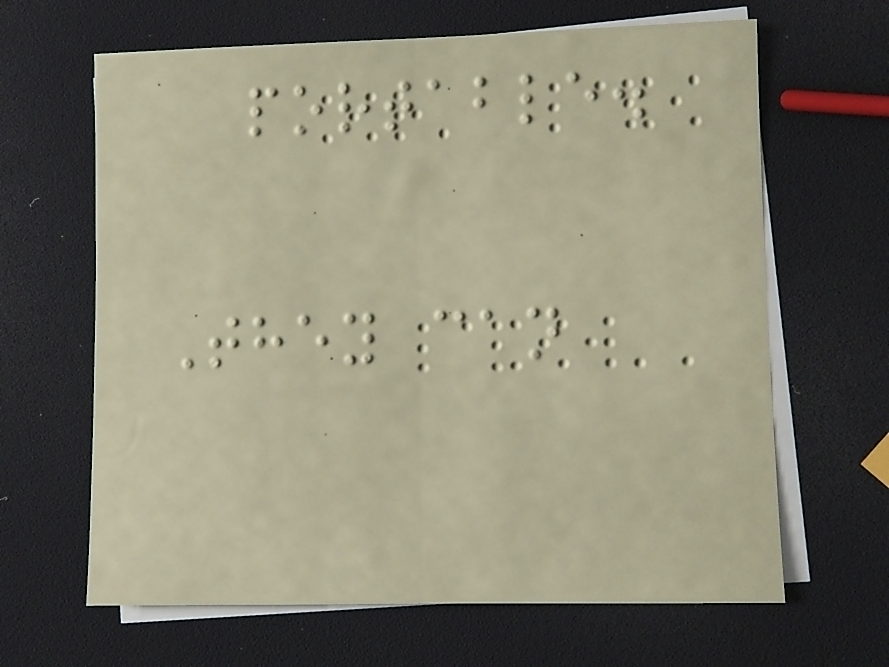portable.
They can
